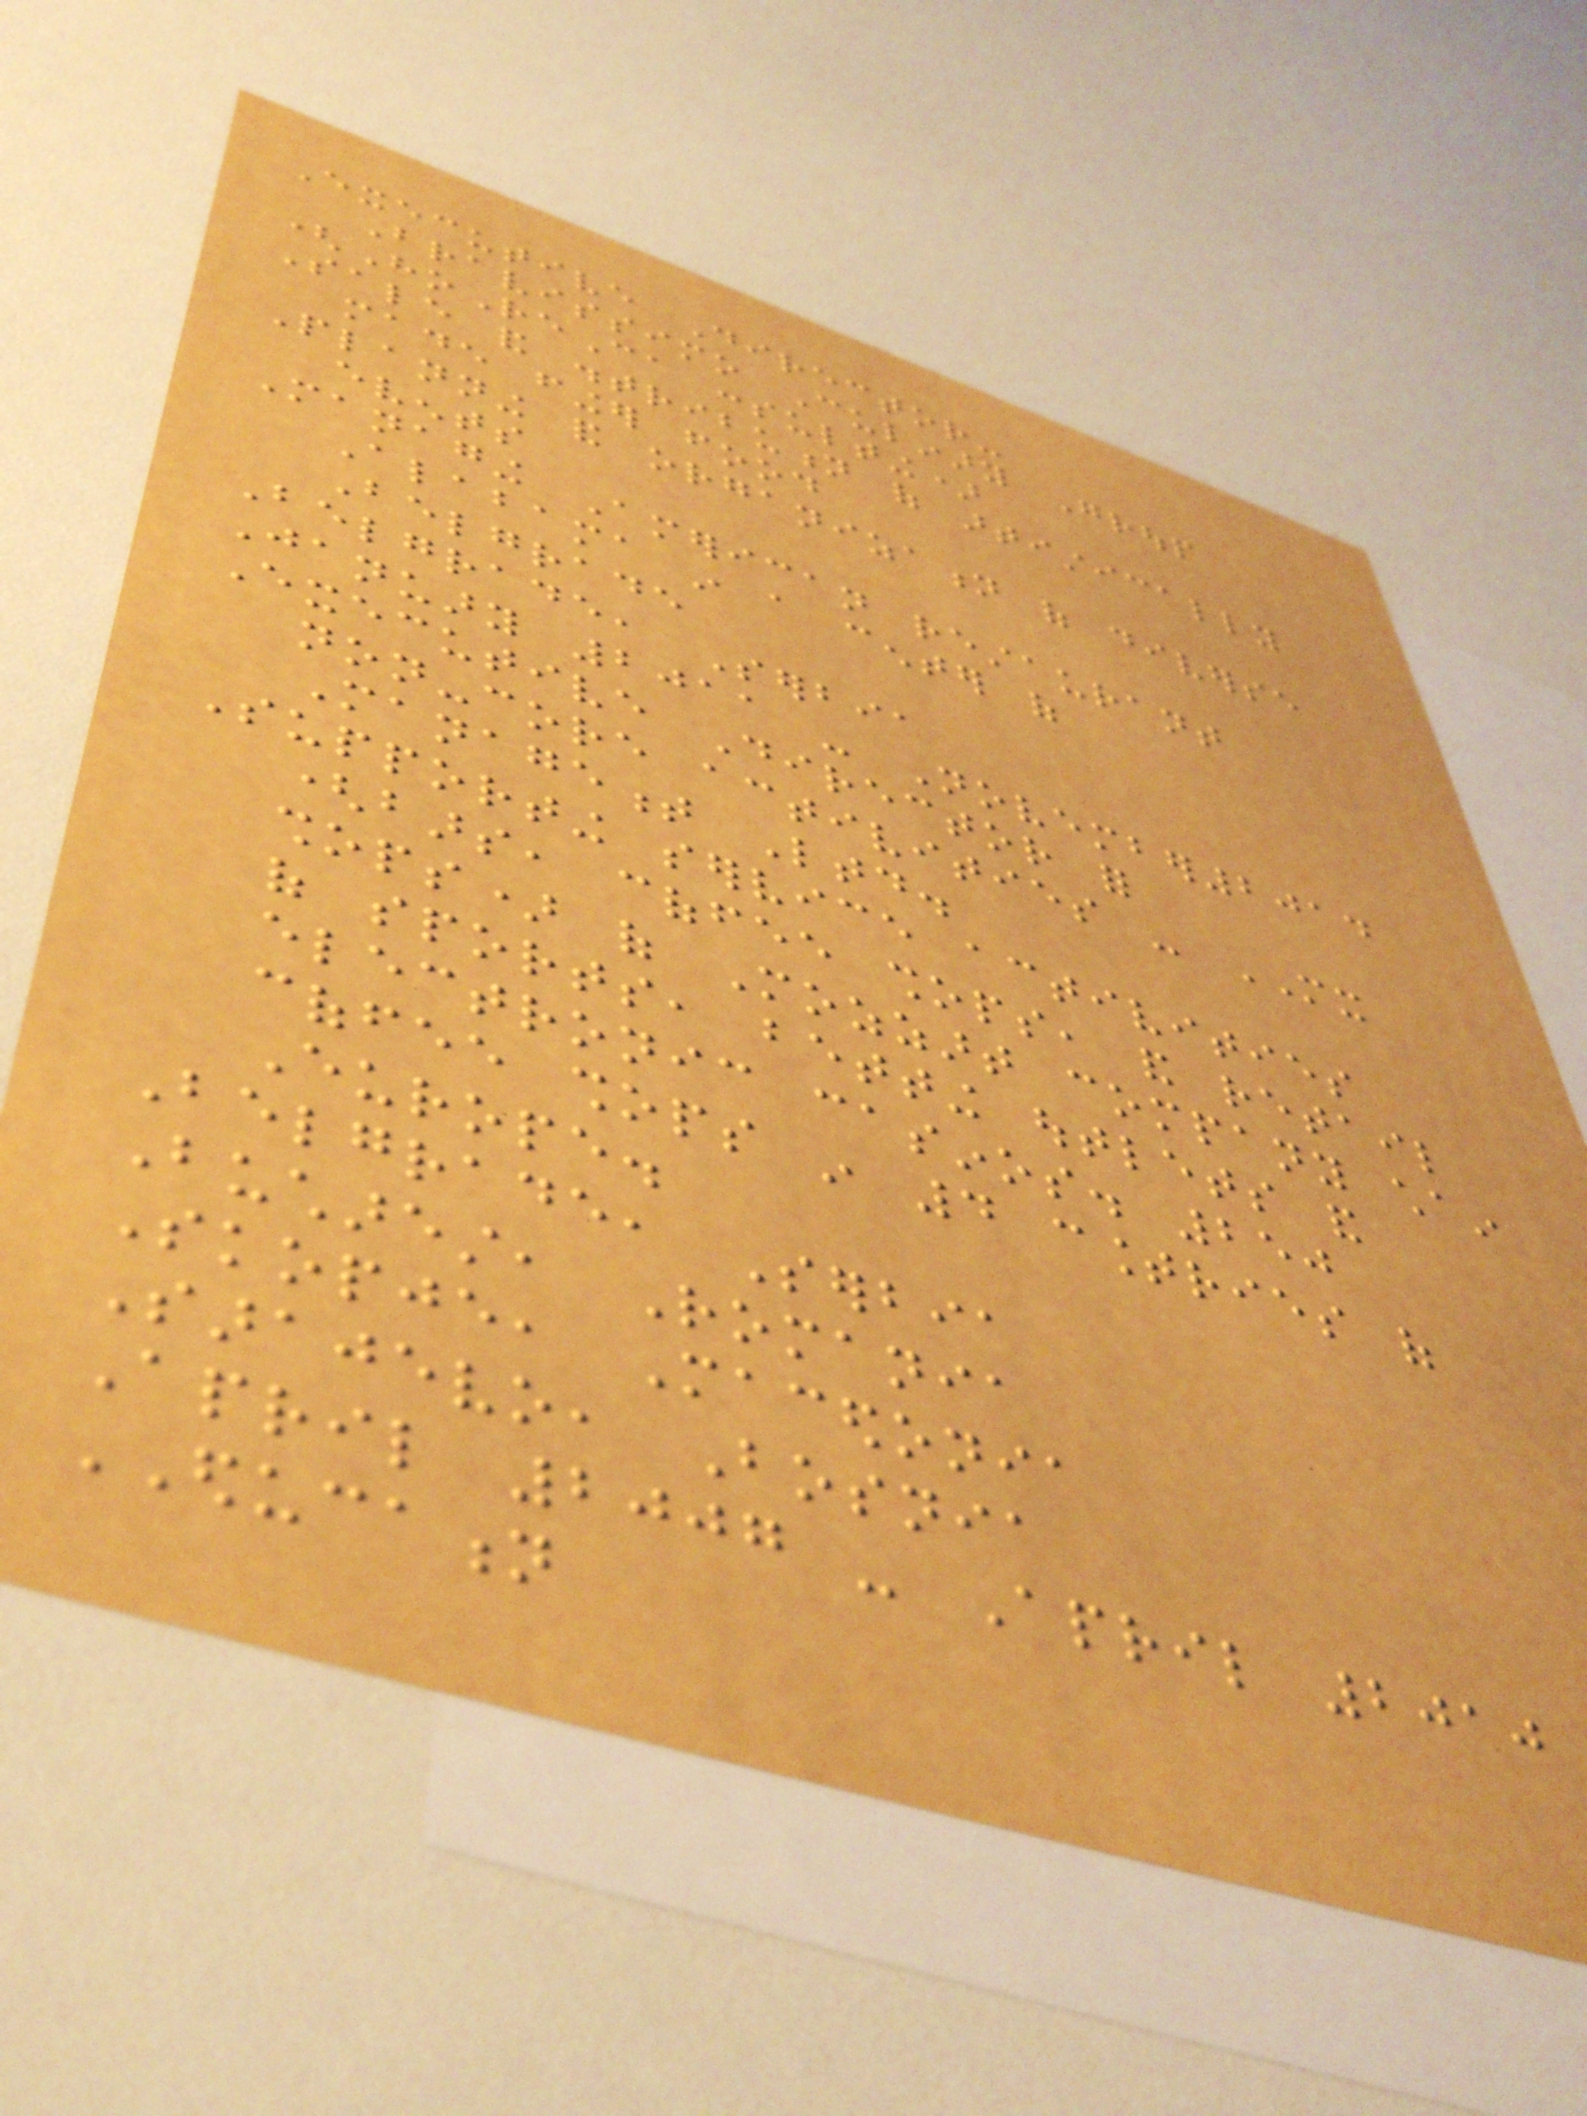Executive Director-
Bravissimo Culinary Group
(HoReCa consulting)
Sale and distribution of artistically
made finger food
Planning and organization of diverse
events
Managing American restaurant
Alabama in a center of
Belgrade
Belgrade, Serbia
January 2011 - November2014
Executive Director for
non-core activities - MX
Management Ltd.
Supporting service activities
(bars, coffee shops, and retail
shops) of Mozzart company chain
of sports, betting outlets and
electronic casinos. 250
coffee shops in 4 countries of
Europe.
Belgrade, Serbia
Bucharest, Romania
Skopje, Macedonia
Sarajevo, Bosnia
April 2007 - April 2010
EDUCATION
